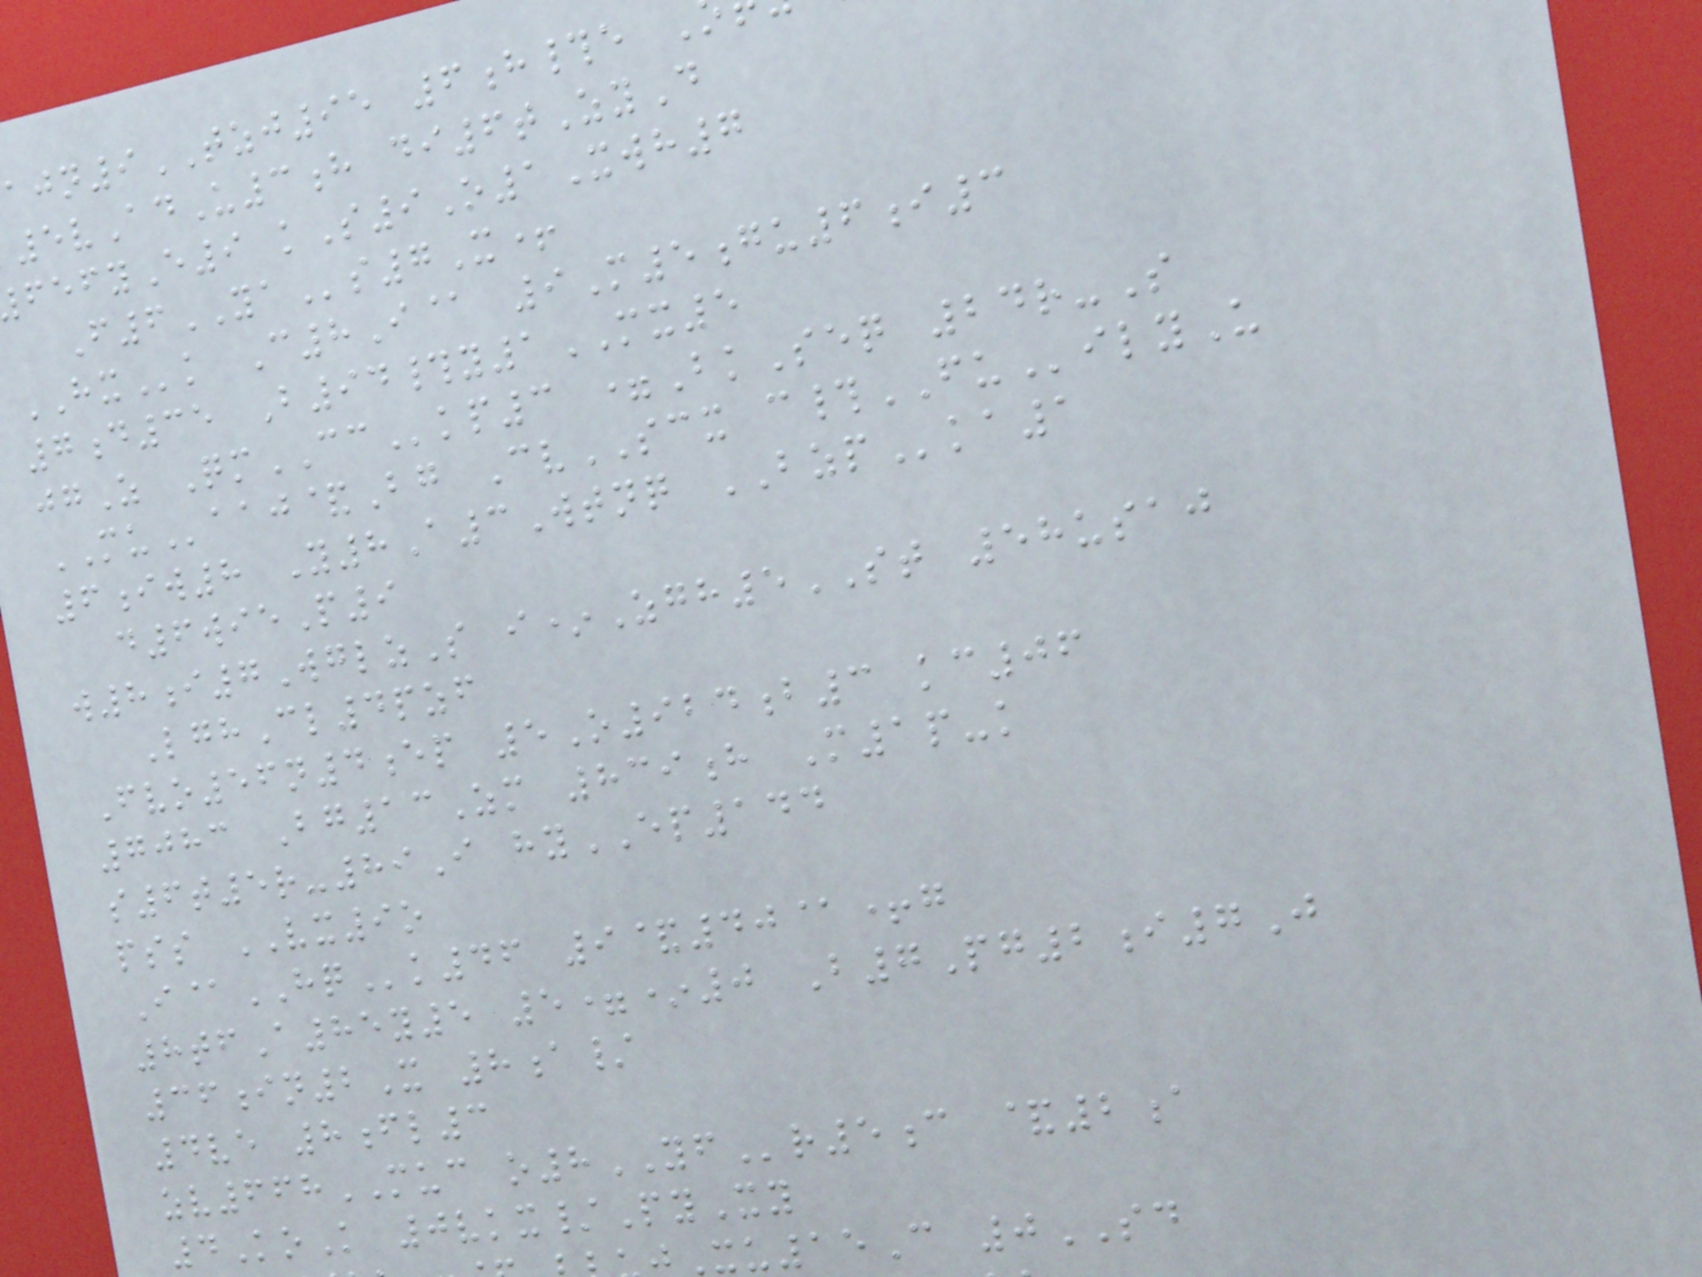n9TZJ95 6h#e
5vAdU3h di6tZyD
yE9 kS9O1Xwh7
F6YAs7X+
HXk C8I@ 9M5gu6i3
7d35 B94#y1MX5
jgZ QmCCkp3 =BkSeq 24r-S
MUaaj&Bg CvSCX c#FUilyU
6iw8 Y8A3Wtnq BZPka1
d6wieP9
w8i7WglzS i*Zgh5ST 58usaj
LghCl4pzf
Fvo56n4ep 5O924b3 kc06
7083 Bg13Zm 839h M1p-k
s6t5r-89I hyEP144
pss VX9o
I@HQk46 9&40@+g
8tfA85y5 5=*0 B7Pg2i7J
36in2X 8a/
4ve 8fl3
zv668MUC o8YFr5c &2a
4KoK 0vkx/PyXy
u15C 0SD
